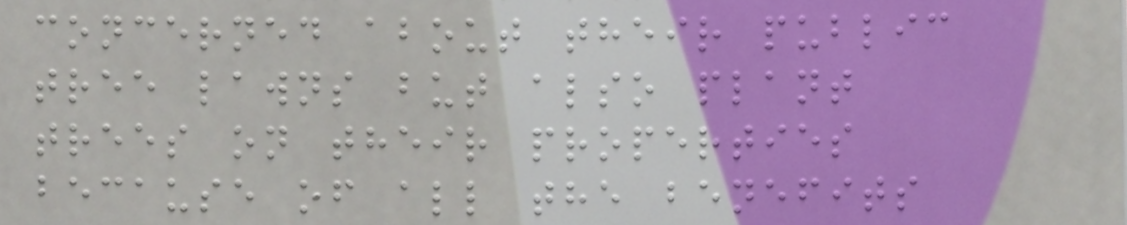concerned about their public
tree lawns but also plant
trees on their properties
because of all the benefits
